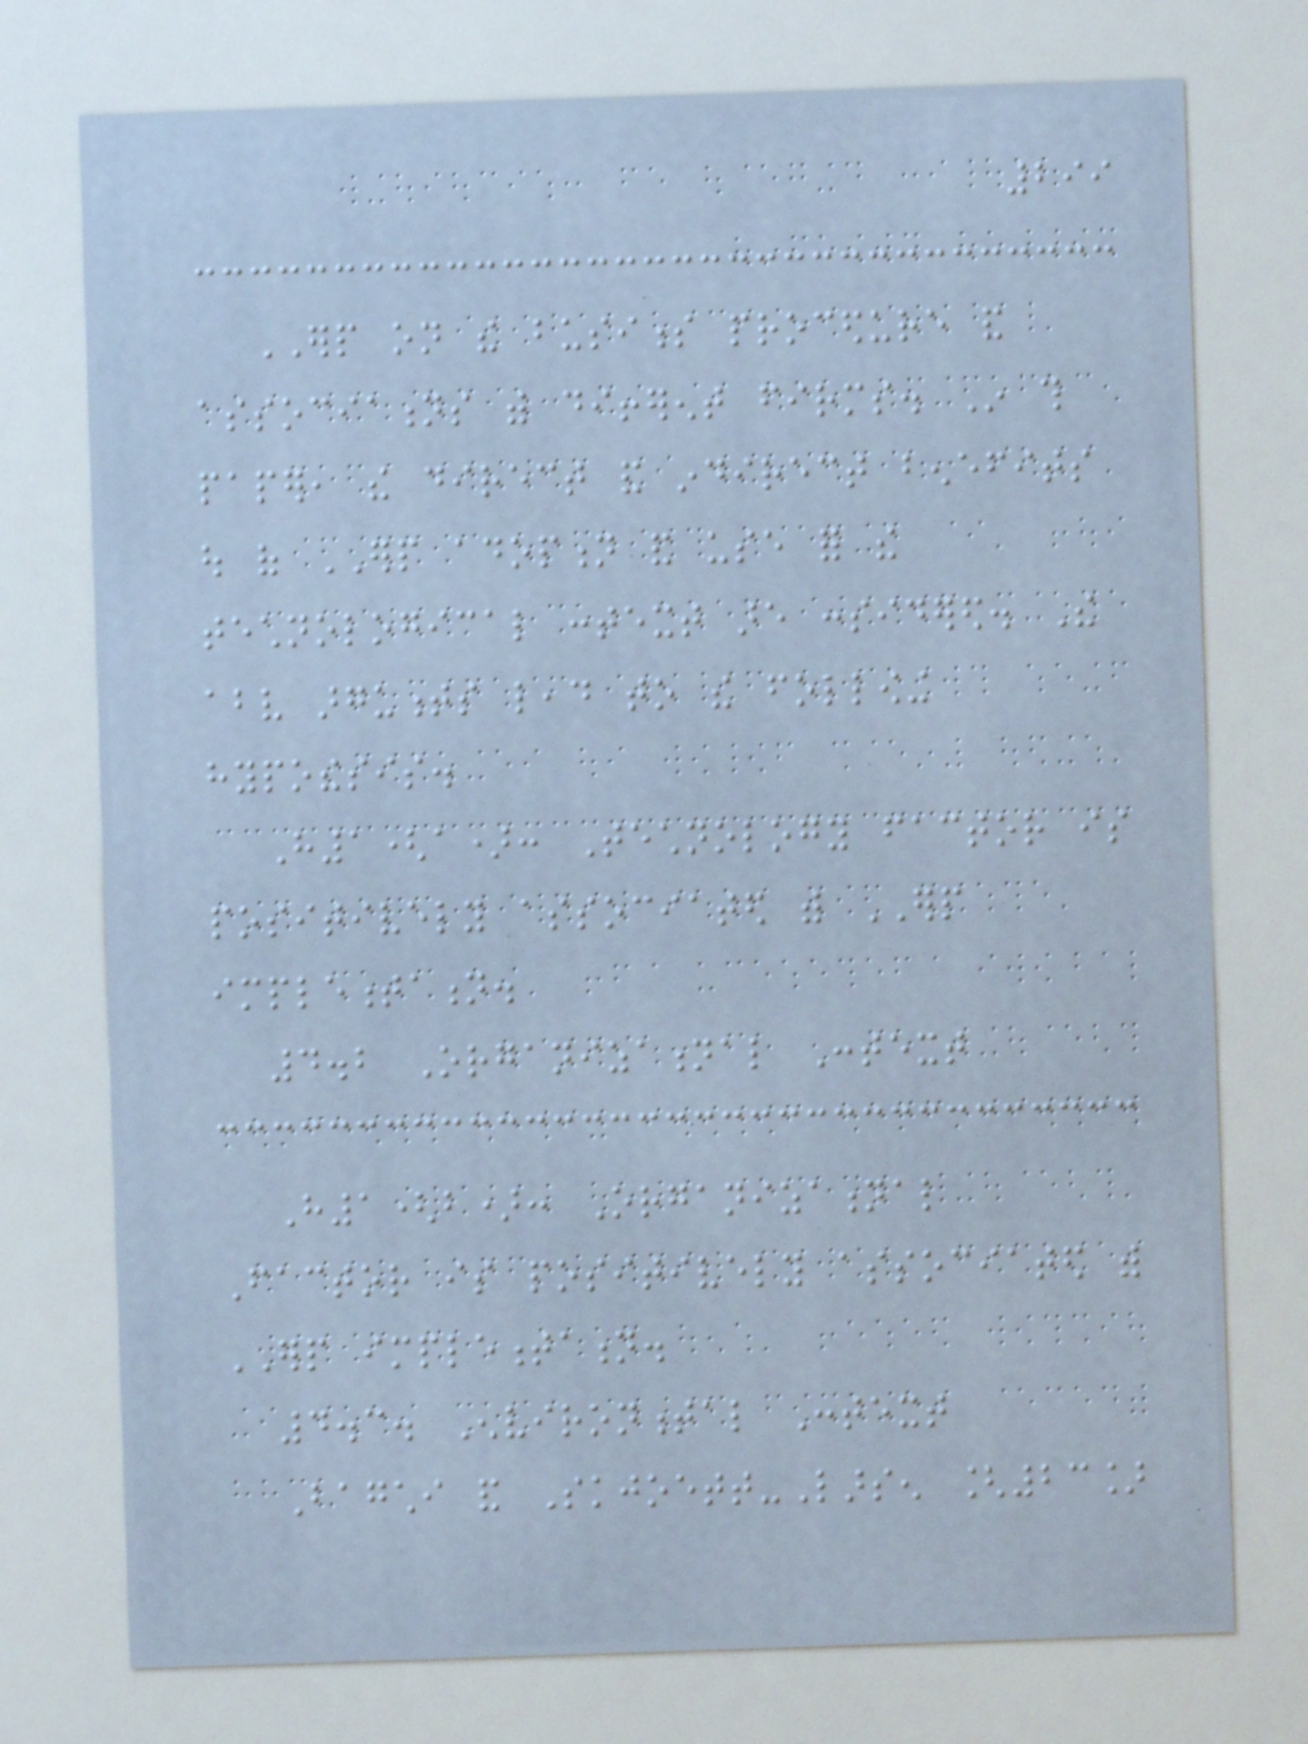299
ERP on the business procedure and
associations with different firms. In this
paper, the direct and indirect benefits
out of ERP adoption and use for the
technological context are considered. The
above arguments lead to the following
hypothesis.
H1(a): Technology factor is
positively associated with ERP
implementation.
4.2 Organizational Context
H1(b): Organizational
Factor is positively associated with
ERP implementation.
4.3. Environmental Context
Bagchi and Skjoett-Larsen [23]
